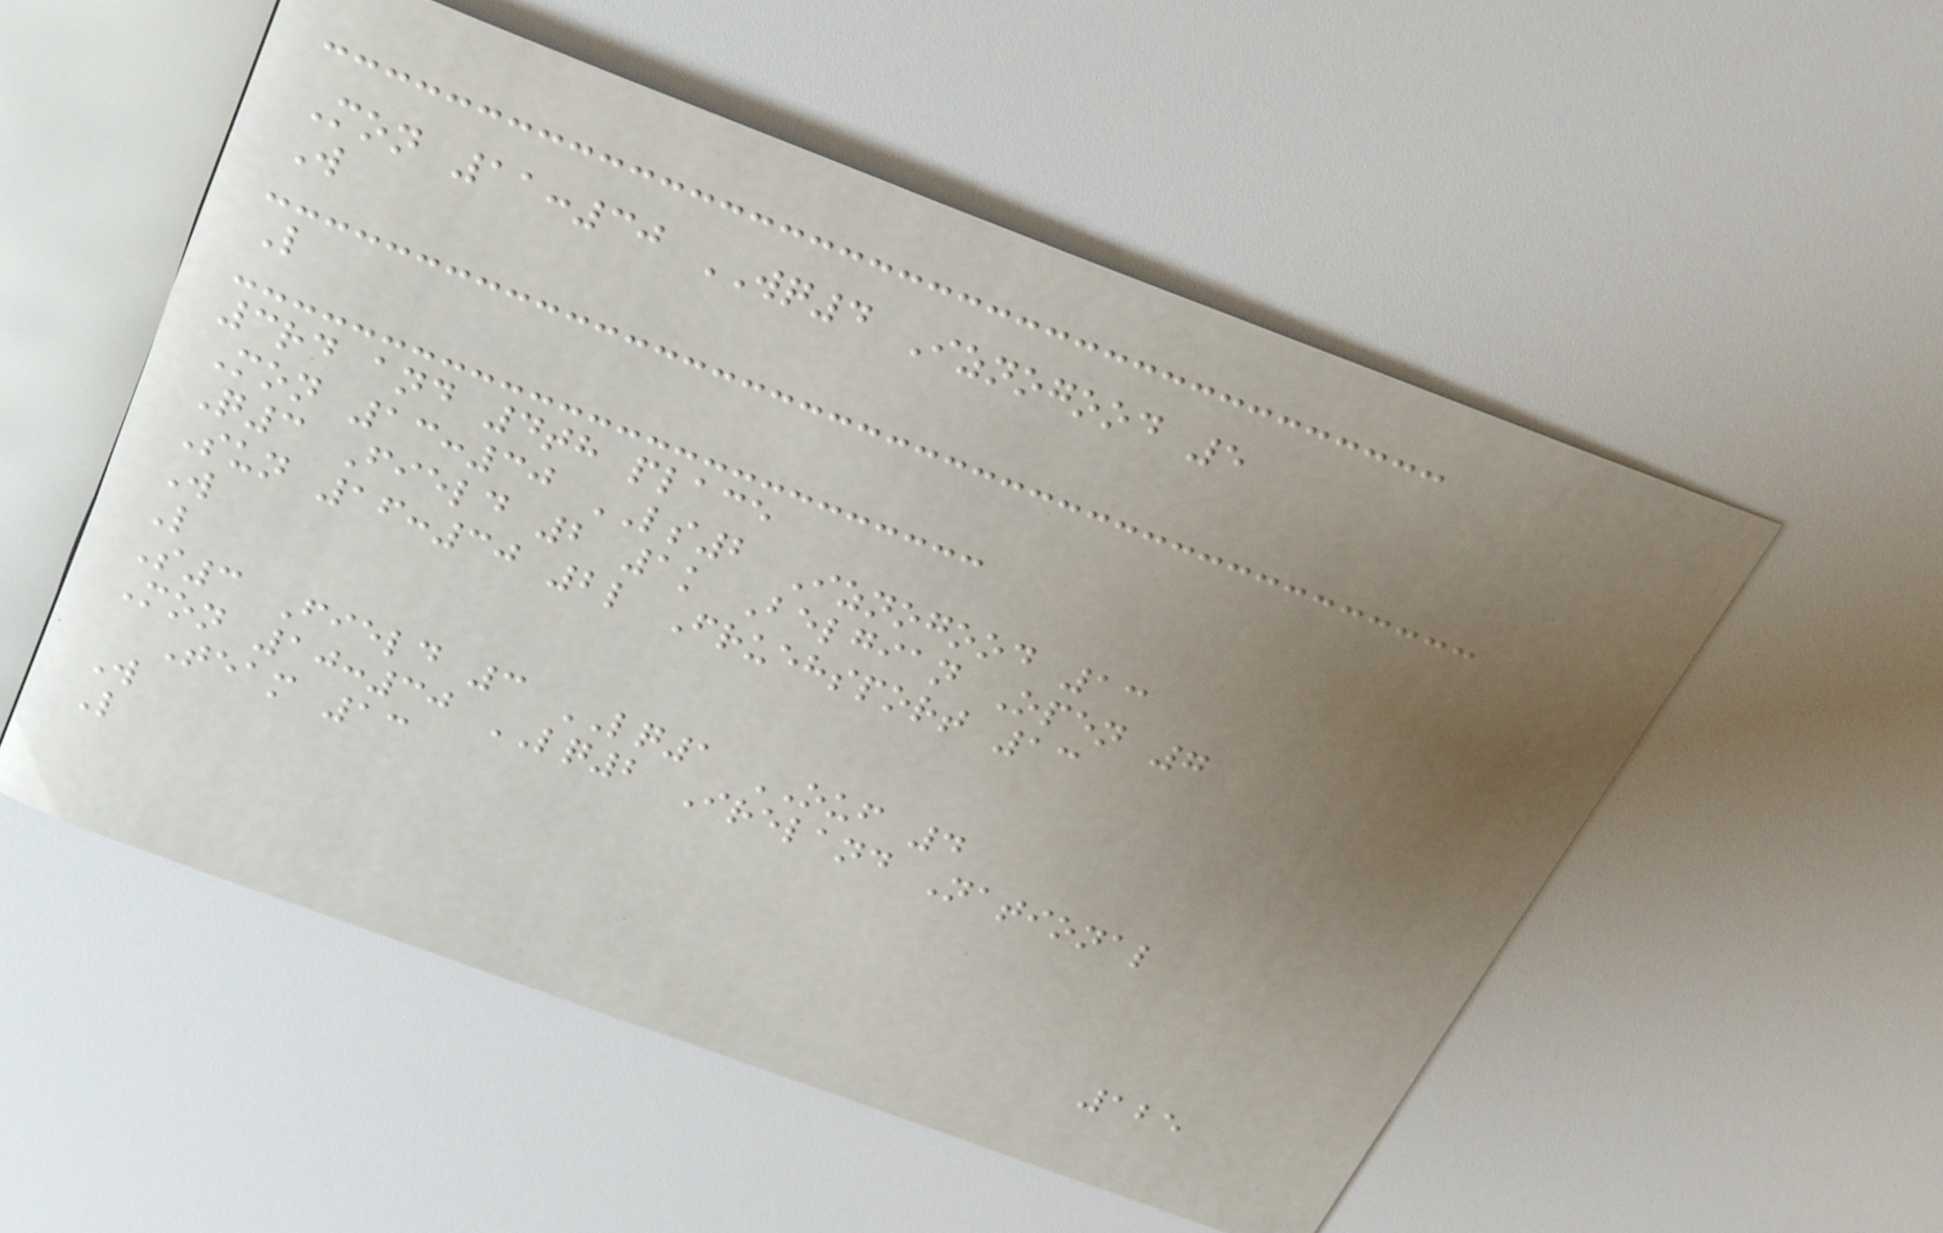Mon 11:30 WQ4 Iznogood 5
W
L
3rd and 4th place
Mon 13:30 LS2 Iznogood 13
Q3 Field 2 1k Belgian Open 7
Sun 16:30 2l Fruehsport 13
W
L
S3 Field 3 LQ1 OUF 4
Mon 10:30 LQ2 Ireland National
Team 13
W
L
125
